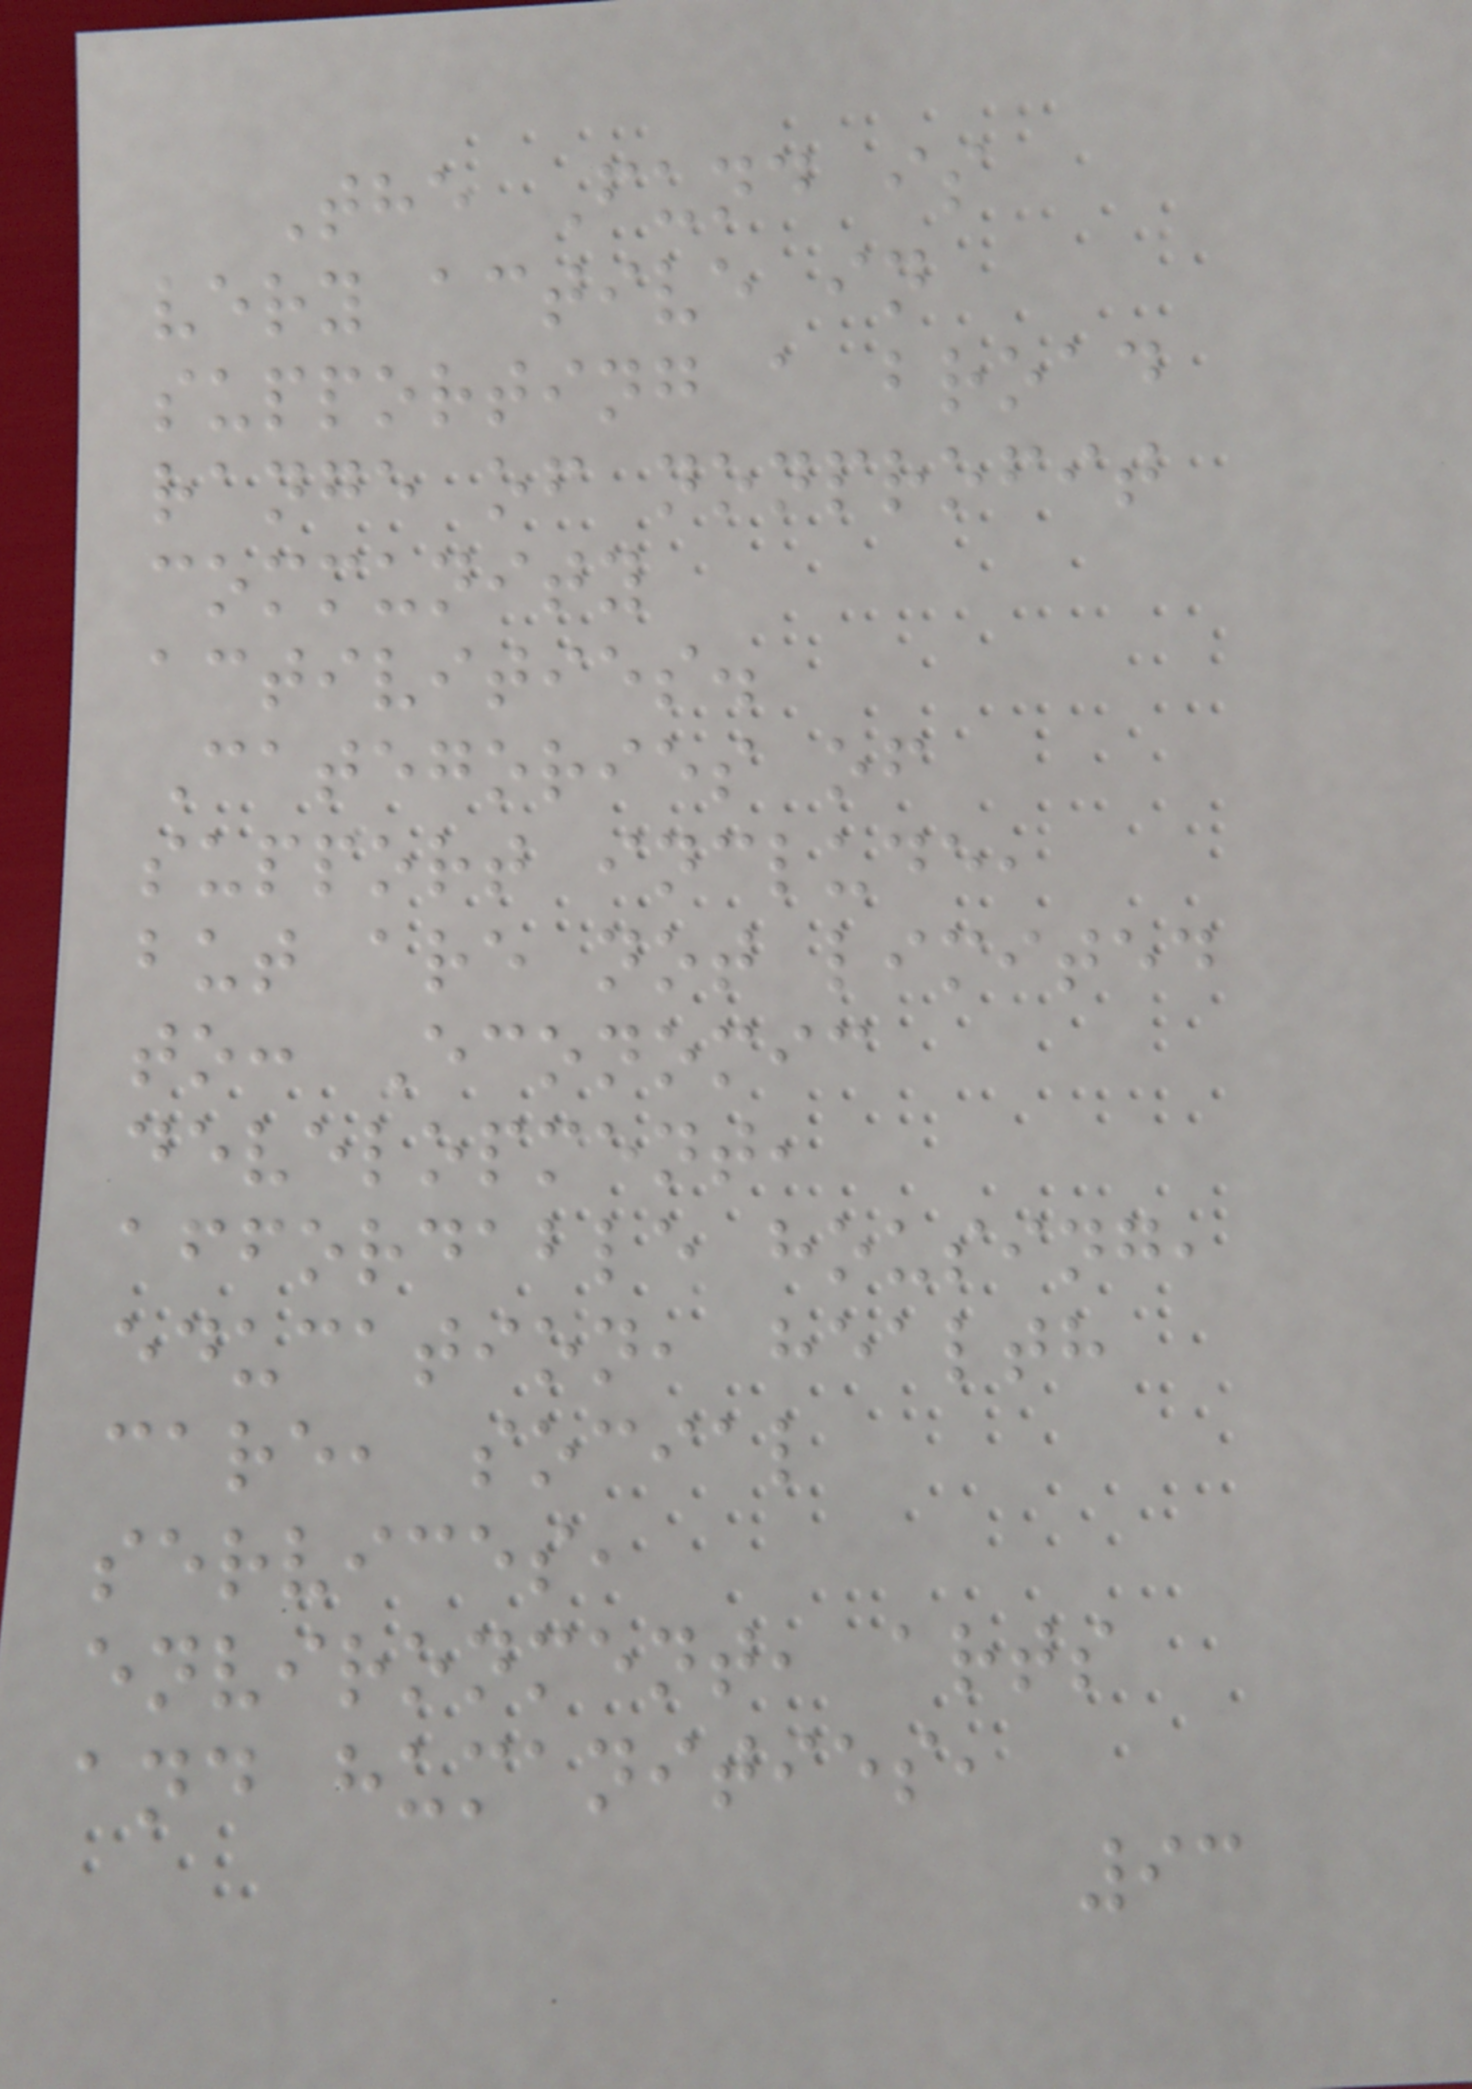The Fund is
very active in
supporting a broad
range of nonprofit
community
activities.
Categories of
support include,
but are not limited
to: Economic
development,
affordable housing,
education, health
care, social
services,
environment, arts
and humanities,
93
